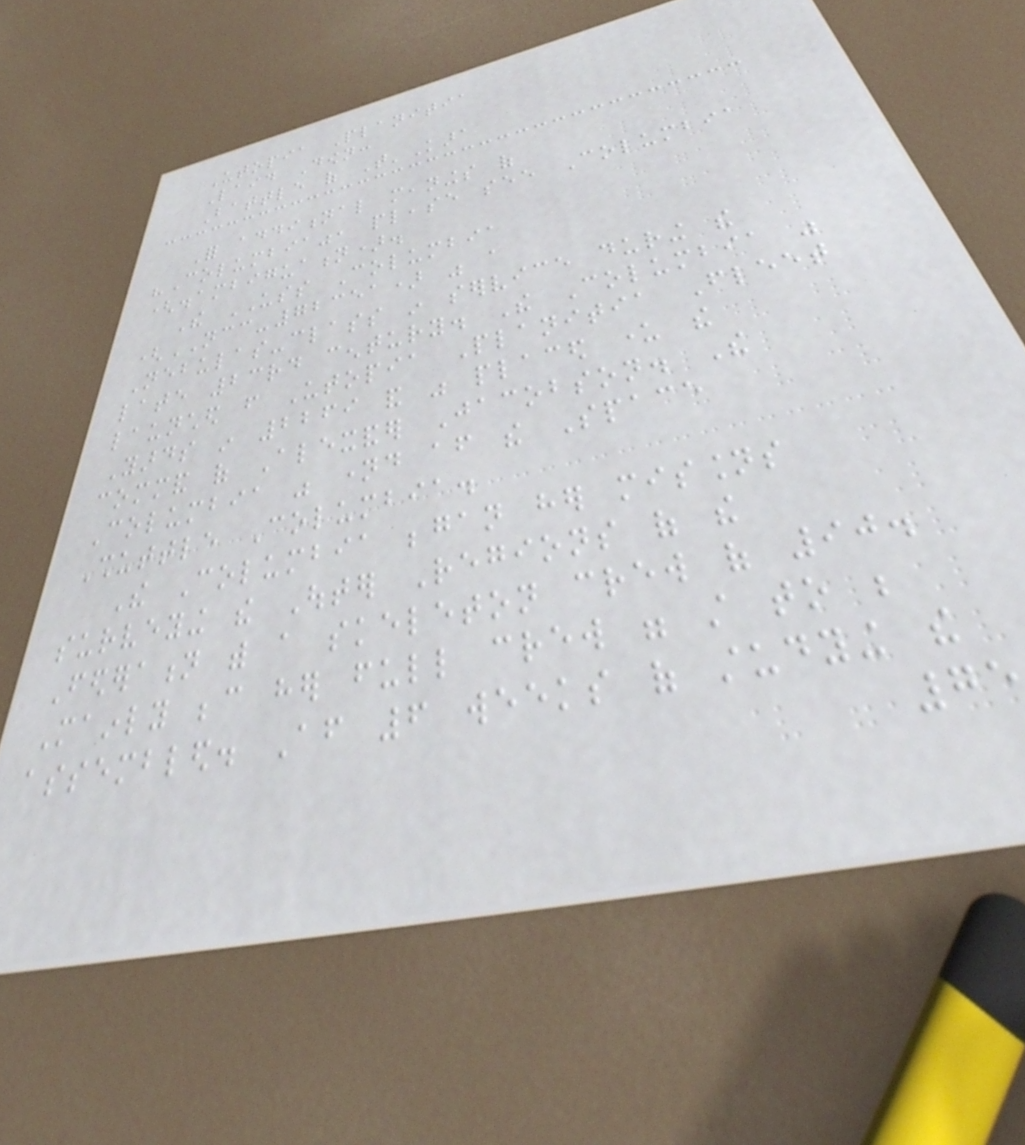Utopia Planitia
Laid Down:
Battle of T'Kara
For additional meanings of
"Columbia", please see Columbia
(disambiguation).
The USS Columbia
(NCC-72351) was a
Nebulas-class in service during the
late 23rd century. The Columbia was
launched from Utopia Planitia Fleet
Yards in 2269 and was placed under the
command of Alexander Jacobson. The
Columbia was named after the Space
Shuttle Columbia.
The Columbia began her missions
surveying the Outer Regions of the
Federation with a skeleton crew of 90.
Mainly because her full crew were still to be
assembled. After 6 weeks of studying the
75
